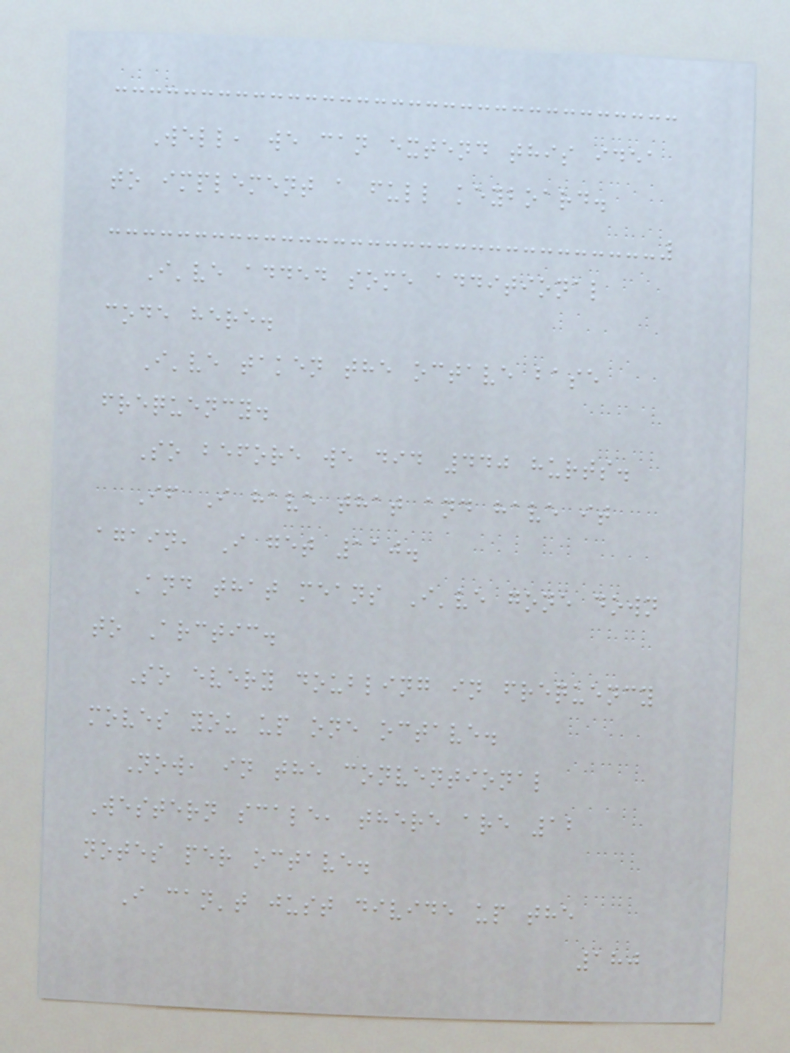Well, we can extend this idea
to implement a full keyboard.
I've added some additional
code here.
I've taken the octave base
frequency.
So before we did 440 hurts.
If I have that and have it
again, I get 110.
And that means I've gone down
to Arctic.
So every doubling in frequency
moves you up one octave.
Now, in the conventional
Western scale, there are 12
notes per octave.
I can't just divide up the
180
